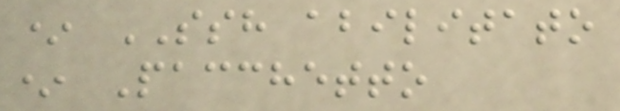* SSH abilitato
* Pacchetto
